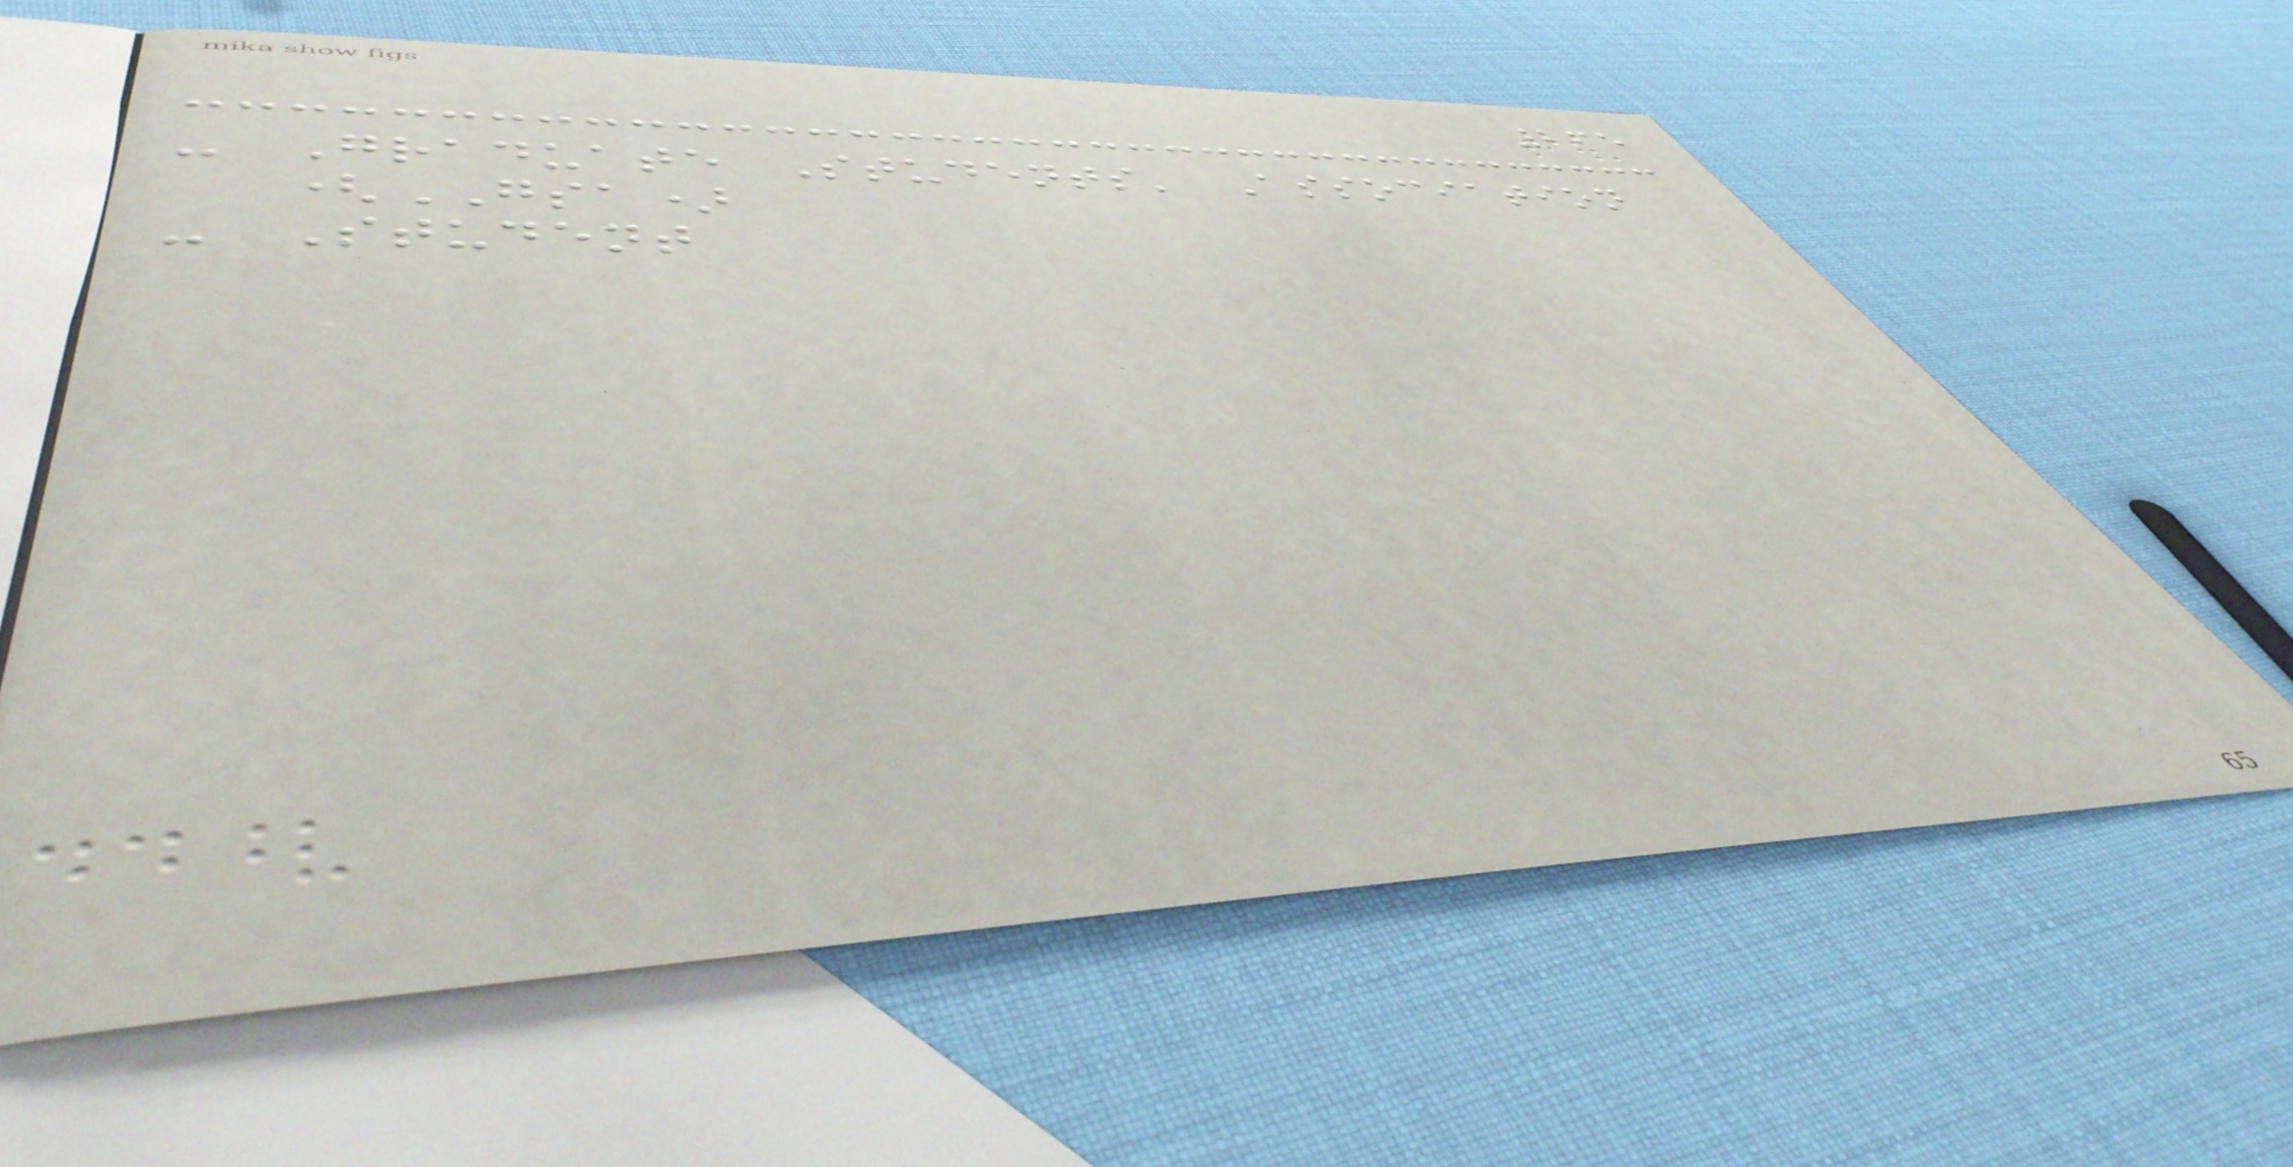265
- Graduate Students' Association
(GSA)
- Student
